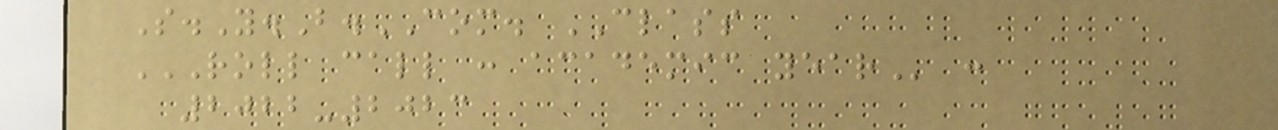S.Y.B.COM. CLASS
ROLL CALL : ACADEMIC YEAR :
2022-2023
